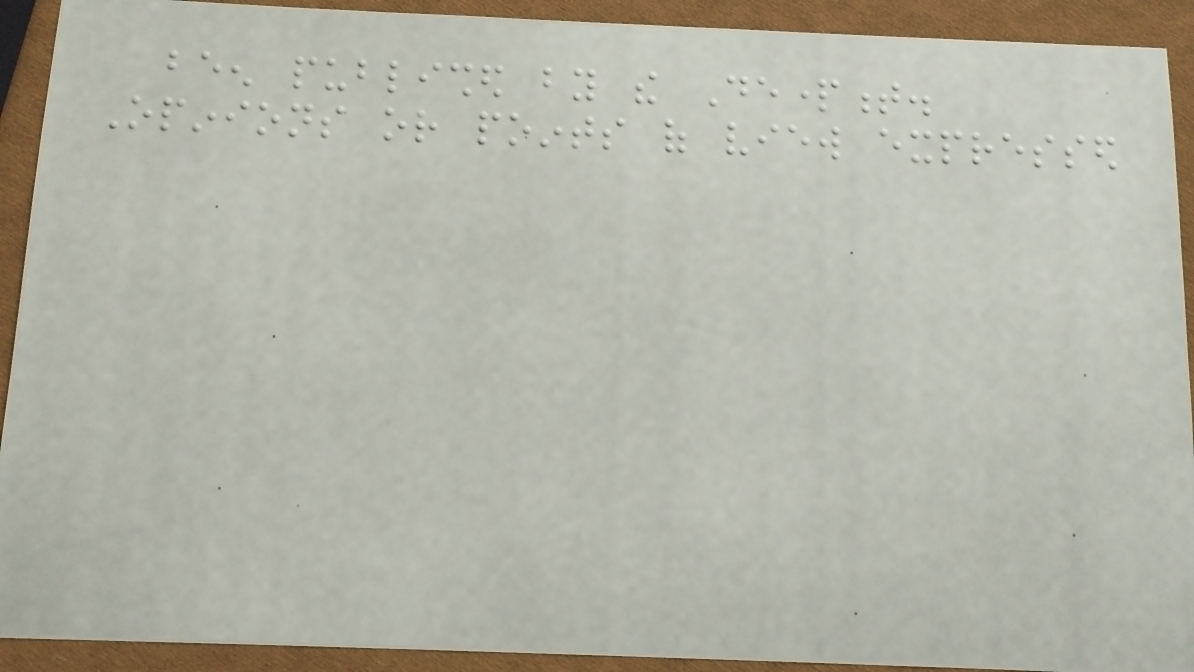been published by the Department.
Opinions or points of view expressed
